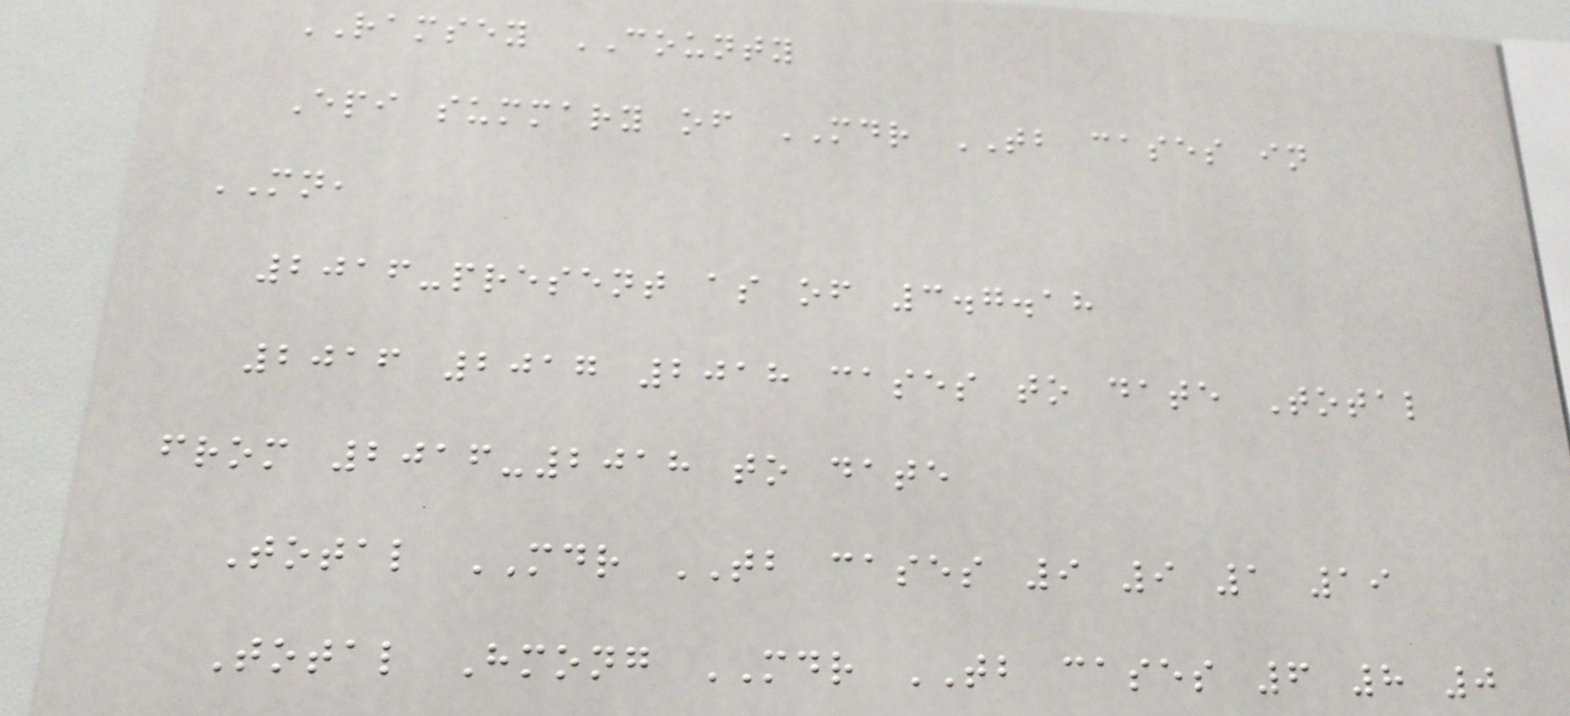RAMSEY COUNTY
Epi summary of MDR TB cases in
MN,
2016-present as of 3.7.18
2016 2017 2018 cases to date Total
from 2016-2018 to date
Total MDR TB cases 9 9 1 19
Total Hmong MDR TB cases 6 8 0
